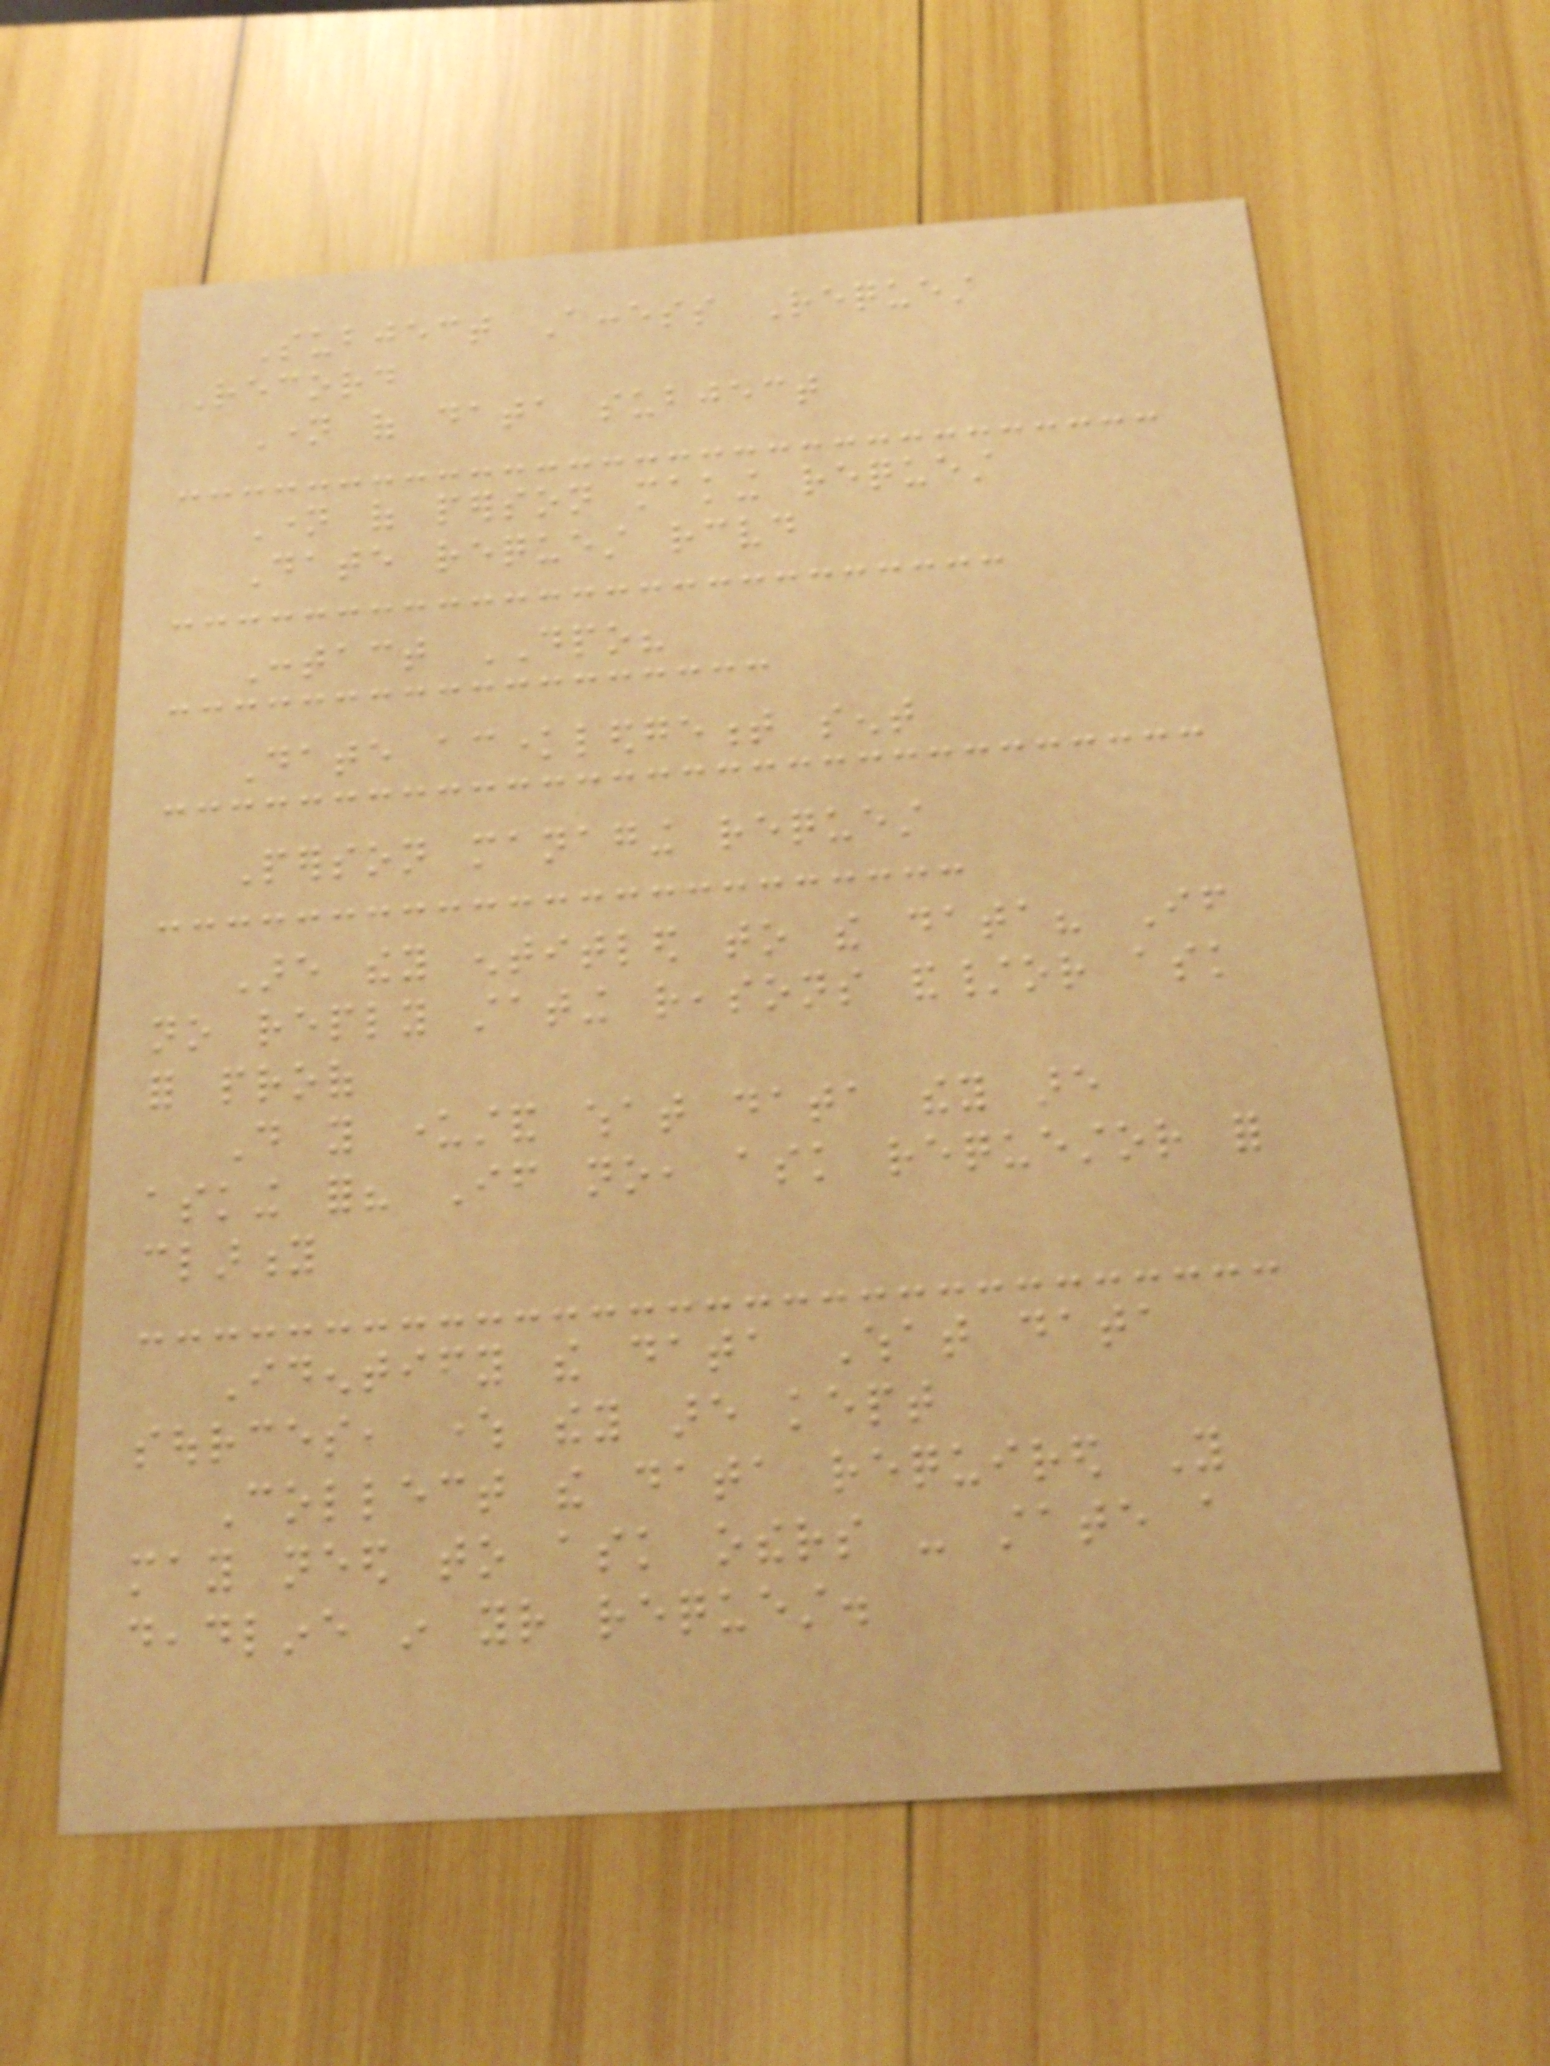Subject Access Request
Record
Name of data subject
Name of person making request
Date request received
Contact DPO?
Date acknowledgement sent
Person managing request
Are they entitled to the data? If
no reply stating reasons and/or ask
for proof
Do you understand what data they are
asking for? If no, ask requestor for
clarity
Identify the data What data
sources, where they are kept
Collect the data required You
may need to ask others - state a
deadline in your request.
